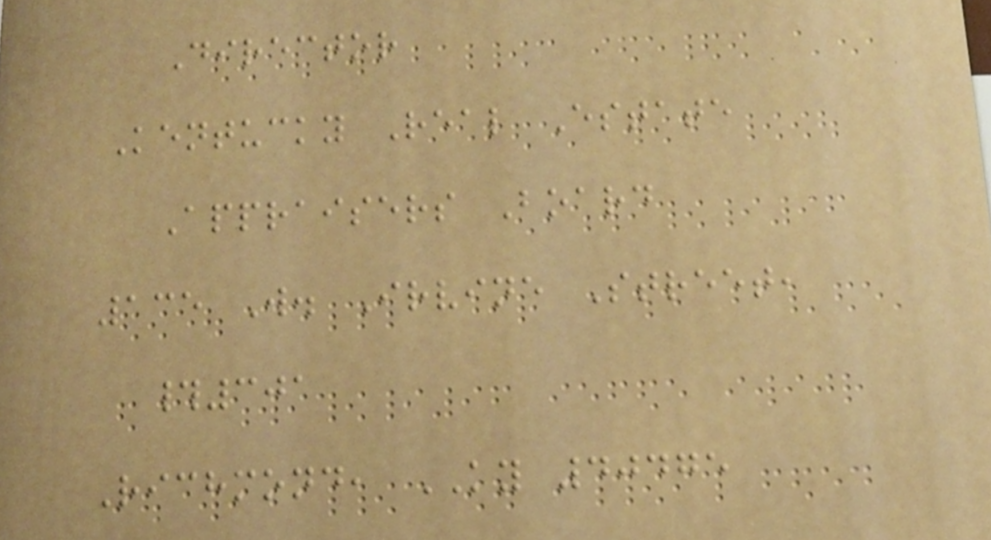Director
Kentucky Real Estate
Appraisers Board
135 W. Irvine Street,
#301
Richmond, KY 40475
